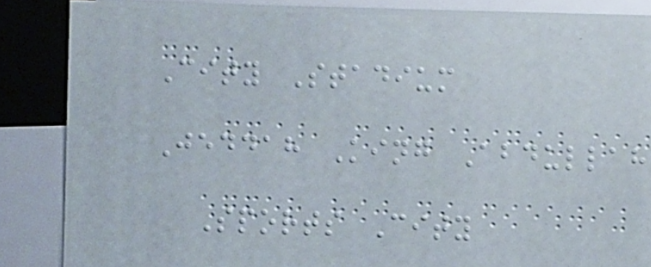City Stadium
Jeddah King Abdullah
Sports City
